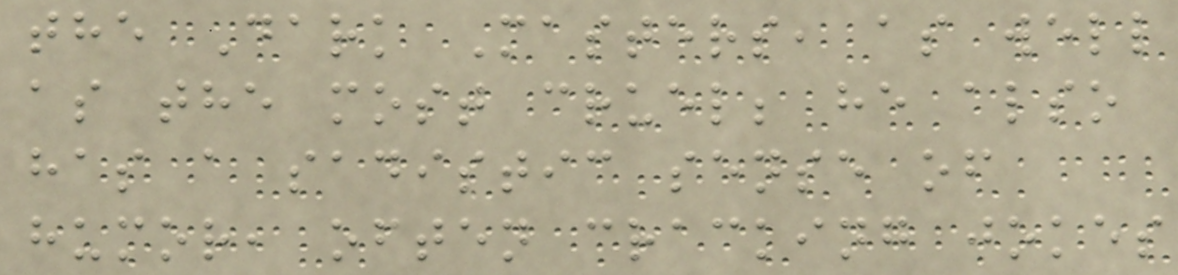the Dark Masters, as well
as the most cruel; he also
has a sadistic sense of
humor, often cracking jokes
